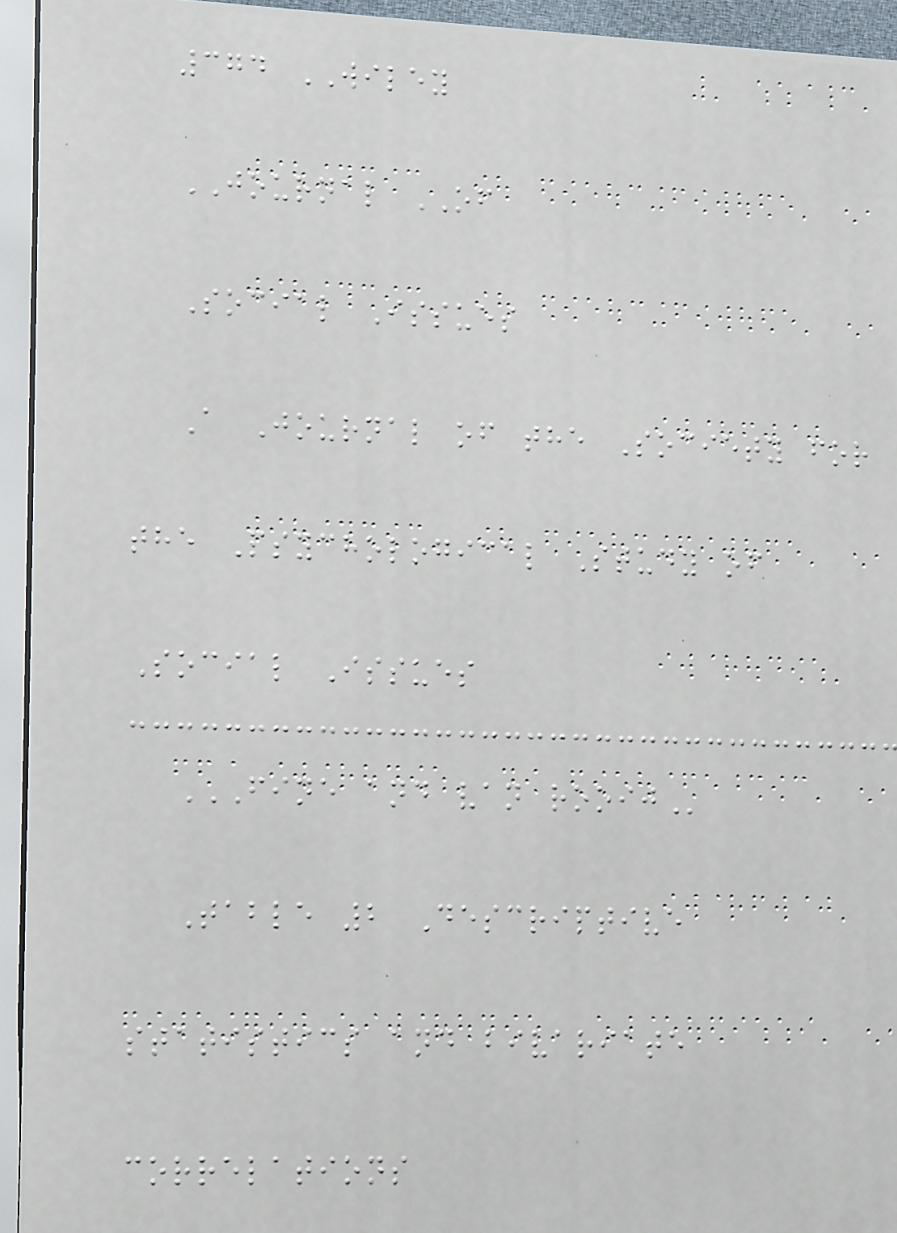374 WILEY
JOURNAL OF
Social Issues
A Journal of the Society for
the Psychological Study of
Social Issues
FINE AND VAN ROOIJ
Table 2 Descriptive
statistics and bivariate
correlations
